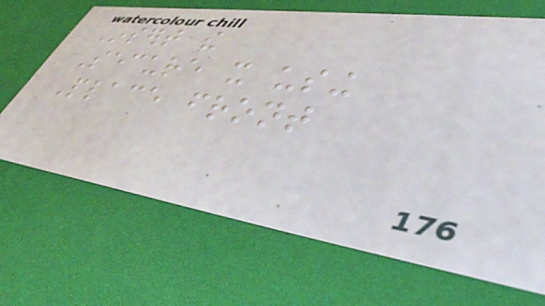Insert the
Secure it using
Place front
